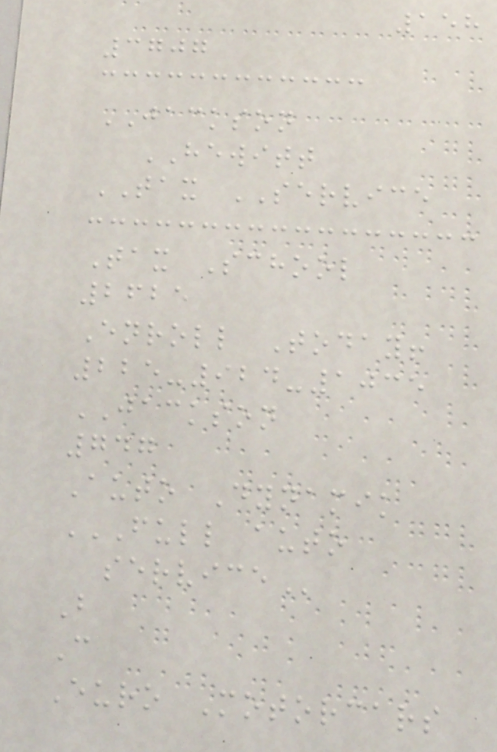158
3707
JACKSON
HEWITT
TAX SERVICE
Tax School
2625
Enroll Today!
225-924-1035
JACKSON
747
Auto Dynamik
FULL AUTO
SERVICE
B
C
Euro Motorcars
